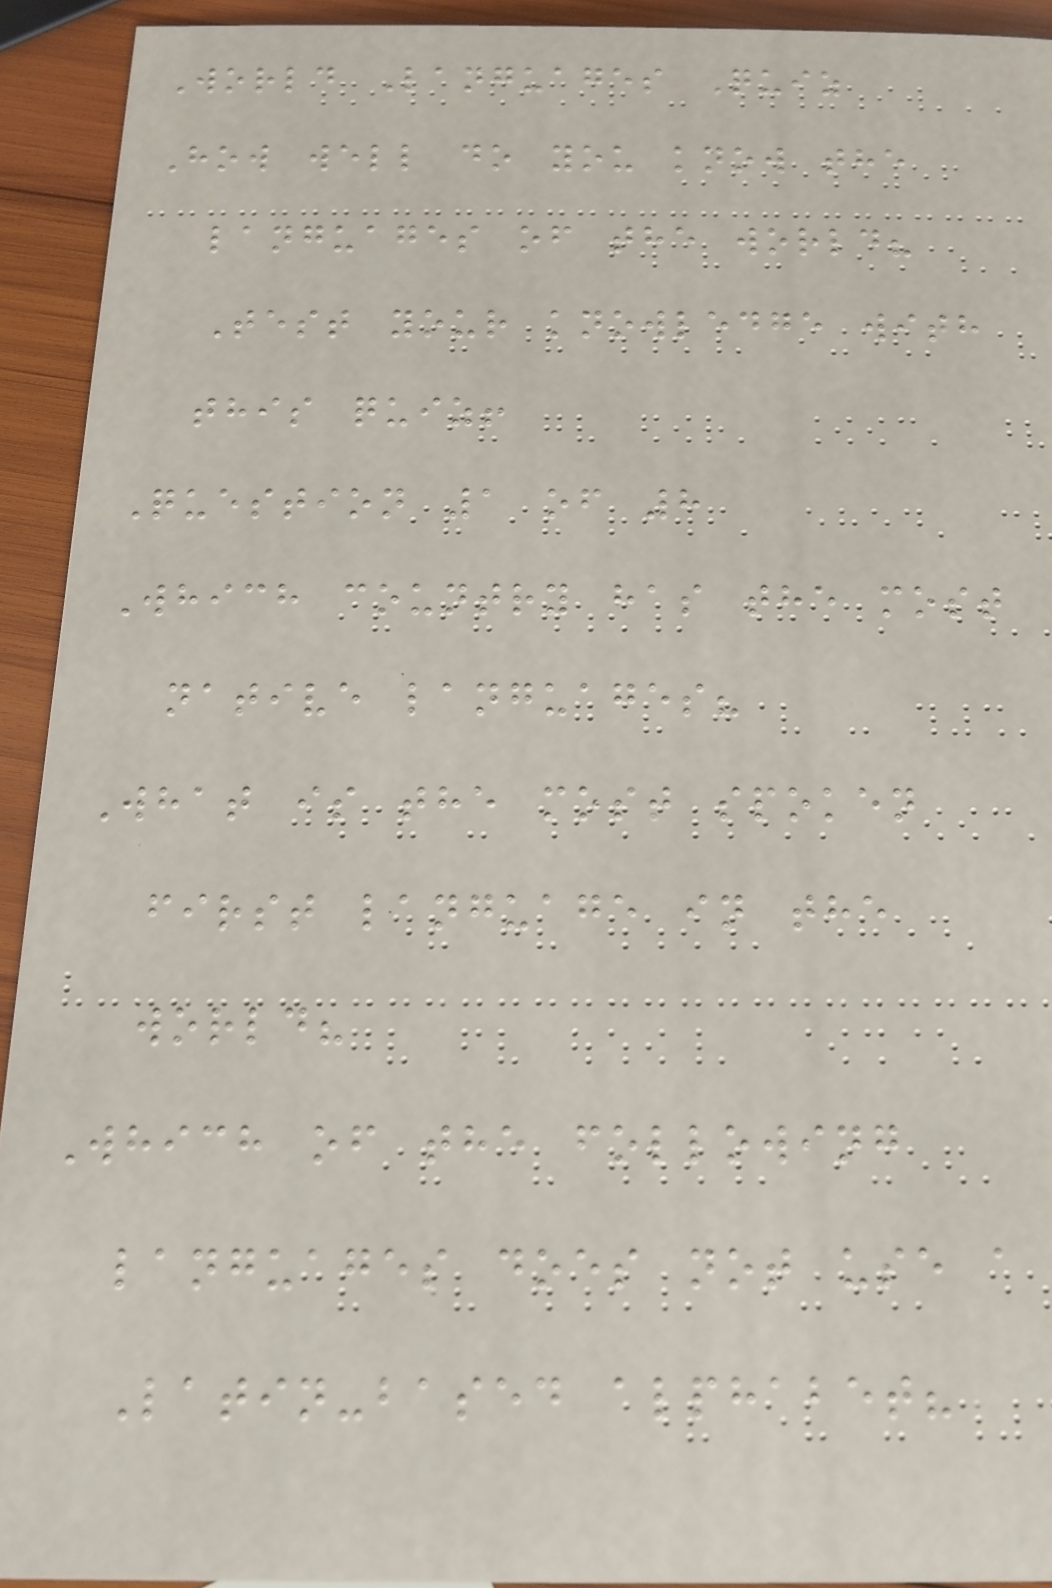World Languages Quiz
How well do you know the
languages of the world?
Test your knowledge with
this quiz!
Question 1 of 8
Which country has the most
native languages?
What is the most spoken
first language in the
world?
Which of the following
languages does not use a
Latin-based alphabet?
